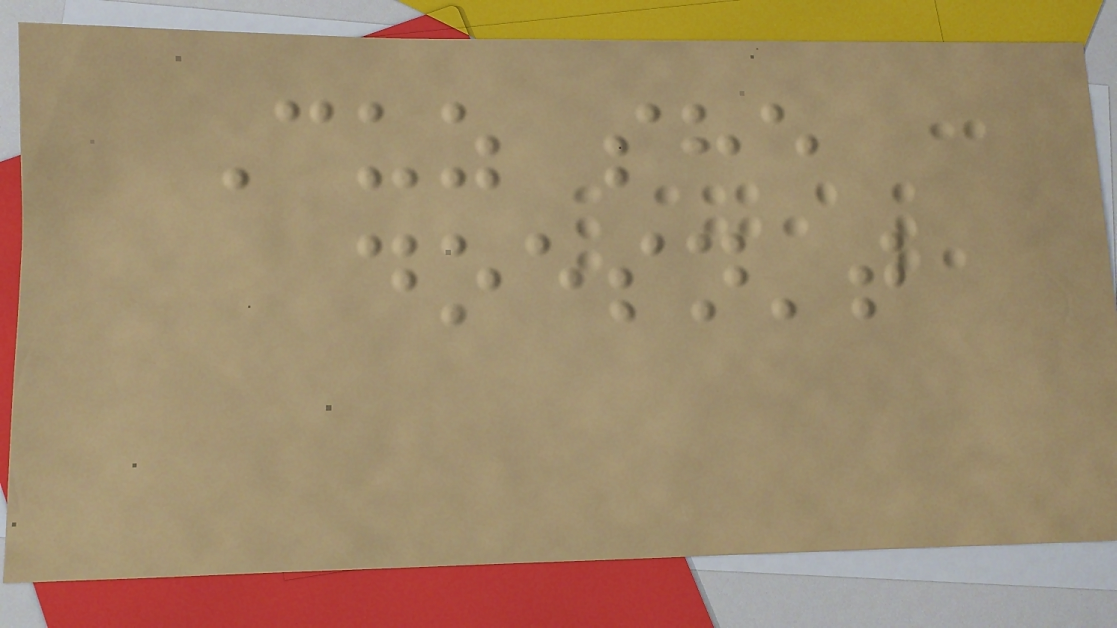Cuz she
doesn't
